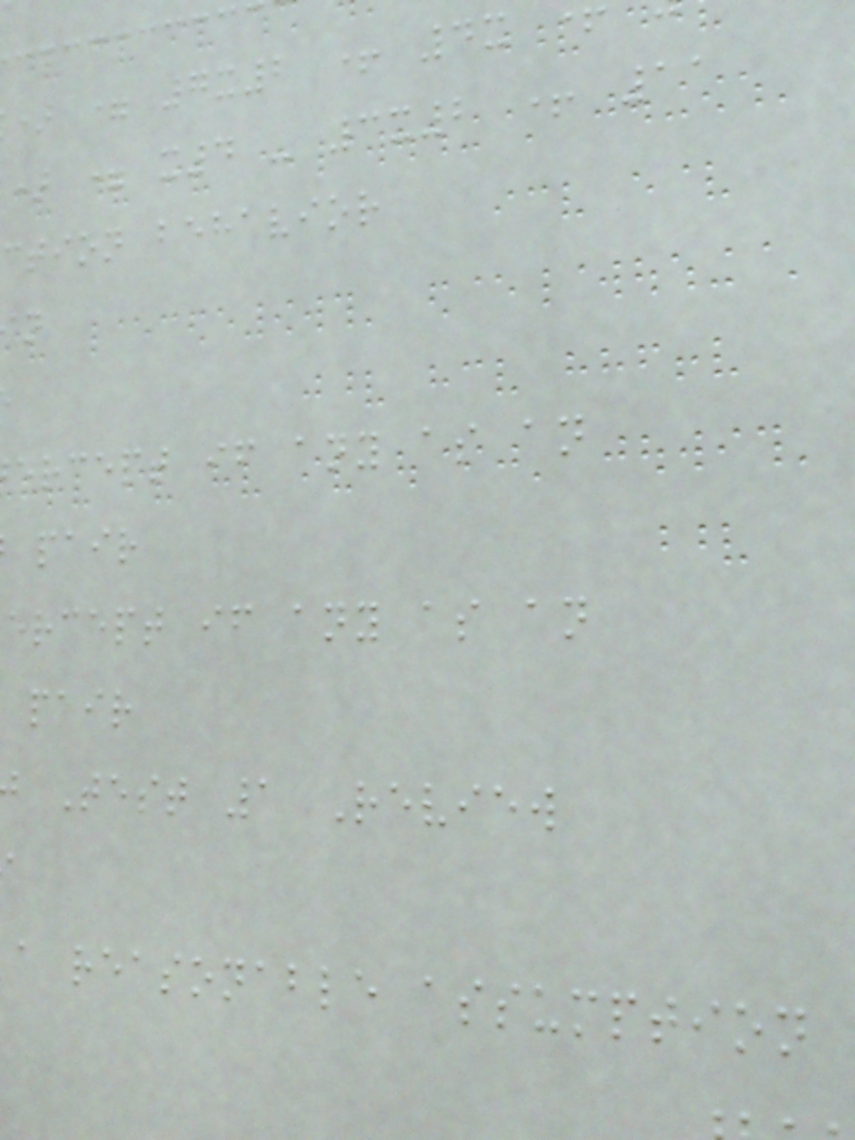) = 7x2 + 4x
) = x4 - 3x2 + 11
ction behavior
ercept if any as an
pair
ercept if any as an
pair
Test 1 Review
a reasonable assumption
